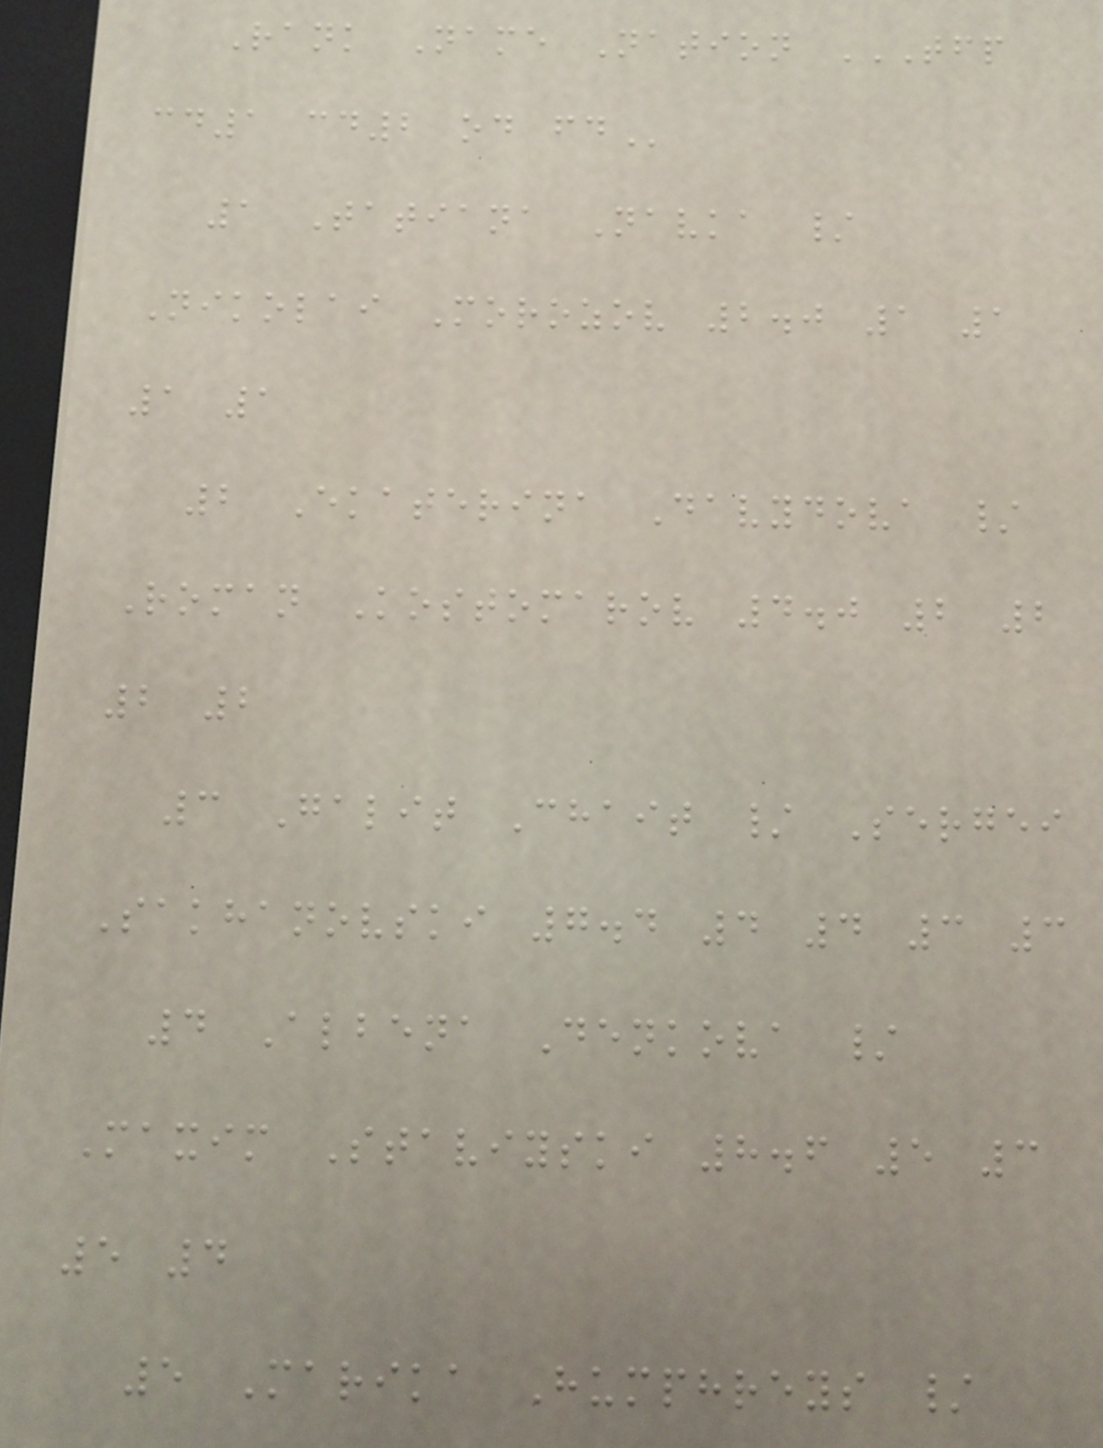Rank Name Nation TFP
CD1 CD2 OD FD
1 Tatiana Navka /
Nikolai Morozov 2.0 1 1
1 1
2 Ekaterina Davydova /
Roman Kostomarov 4.0 2 2
2 2
3 Galit Chait / Sergei
Sakhanovski 7.4 4 4 3 3
4 Albena Denkova /
Maxim Staviyski 8.6 5 3
5 4
5 Marika Humphreys /
